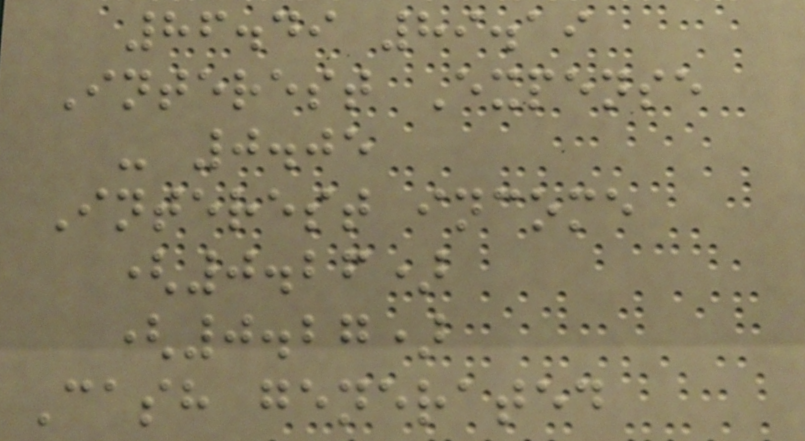86.49 89.19
Interest Expense
- 0.05
Interest income
(0.26)
(0.27)
Cash generated
